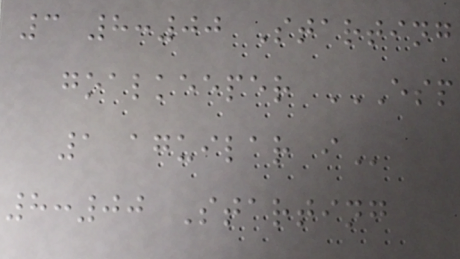3 8:00 Starting
goalkeeper ESP
1 AGUILAR I
8:00 Starting
